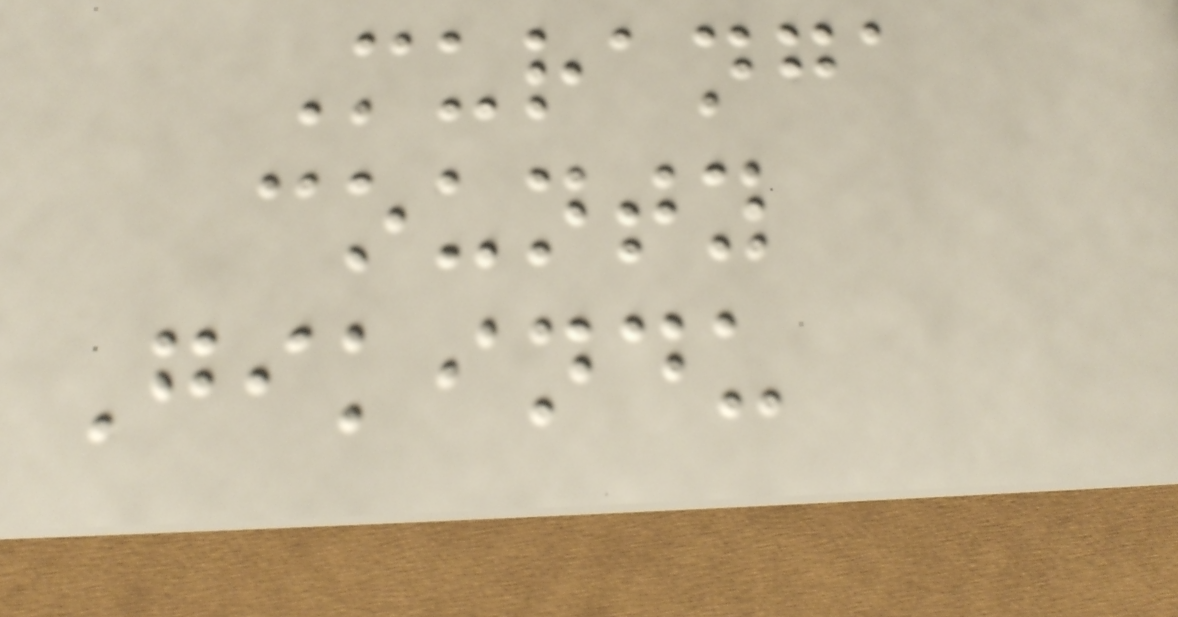Muranga
county
Gikindu
